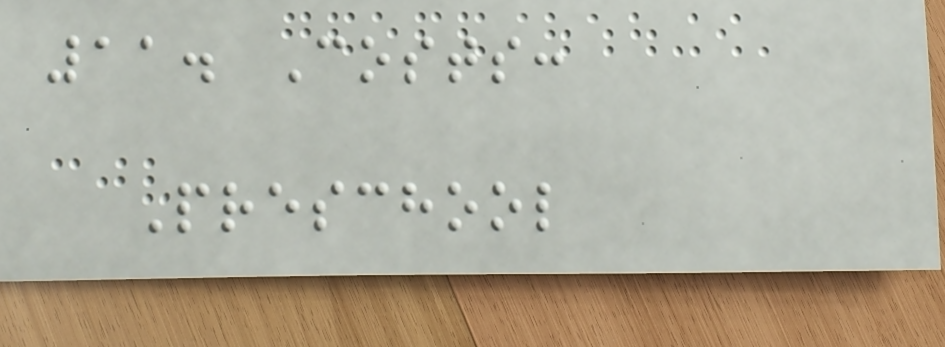11. Costs:
Preschool
